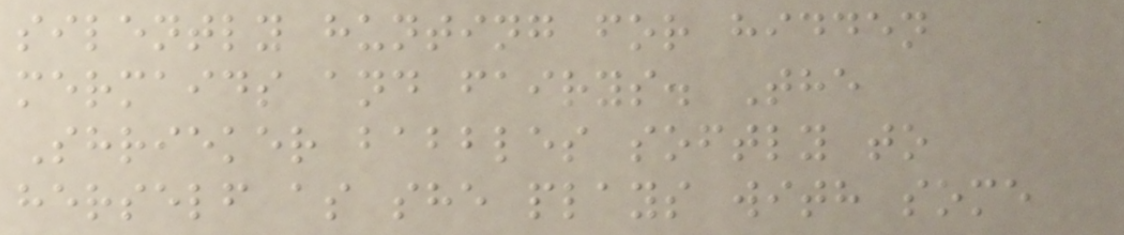silently hunting for hidden
mermaids and fairys. The
Shrieker babbles softly to
herself as she plays with some
